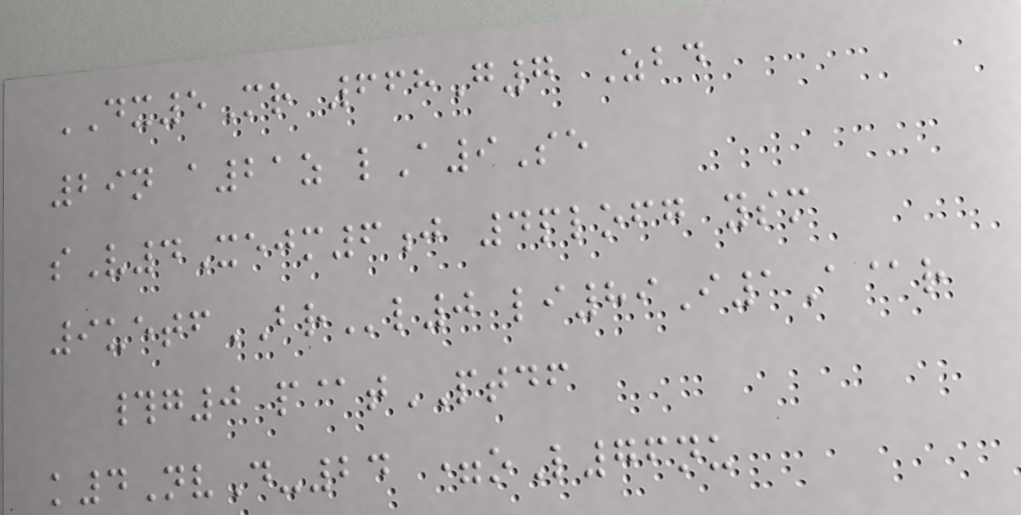DX5Mr 668G7 Zbd
29n a21z lA9Se
sV4Xejm6j 4plofg ysm
9uetfBRl0 li89I1A@r
#g0 p@tPTDF
k4NvD-24 =oL76nu
